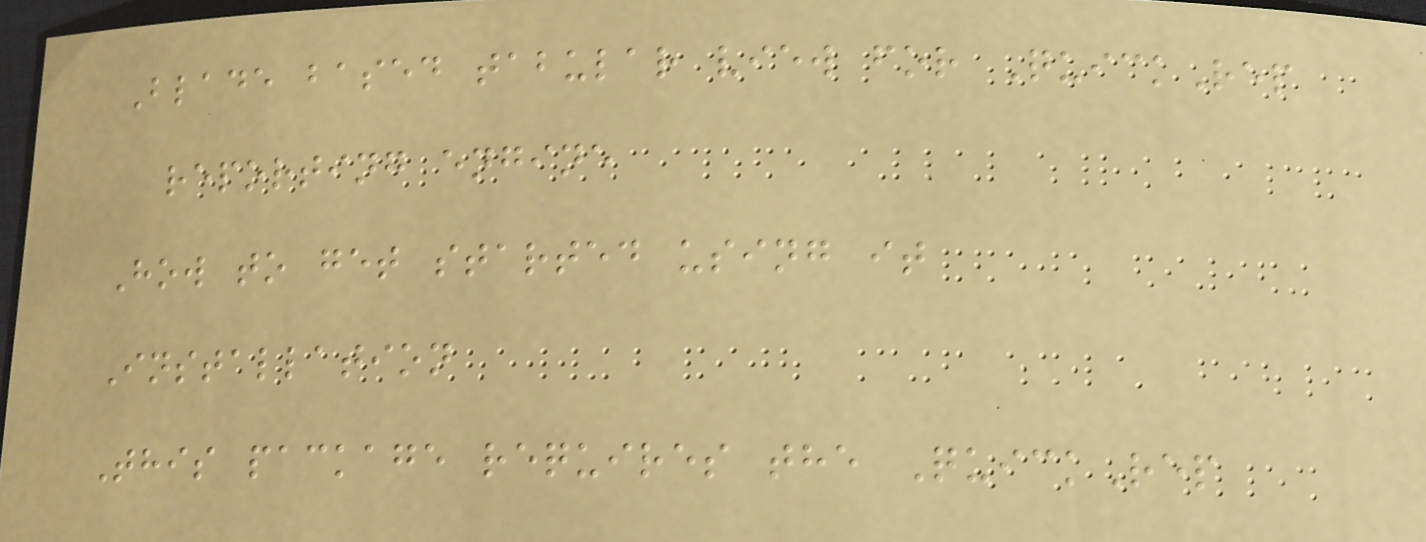Blade based tabular view for QuickRep
reporting engine
How to get started using it
Installation
This package requires the QuickRep
